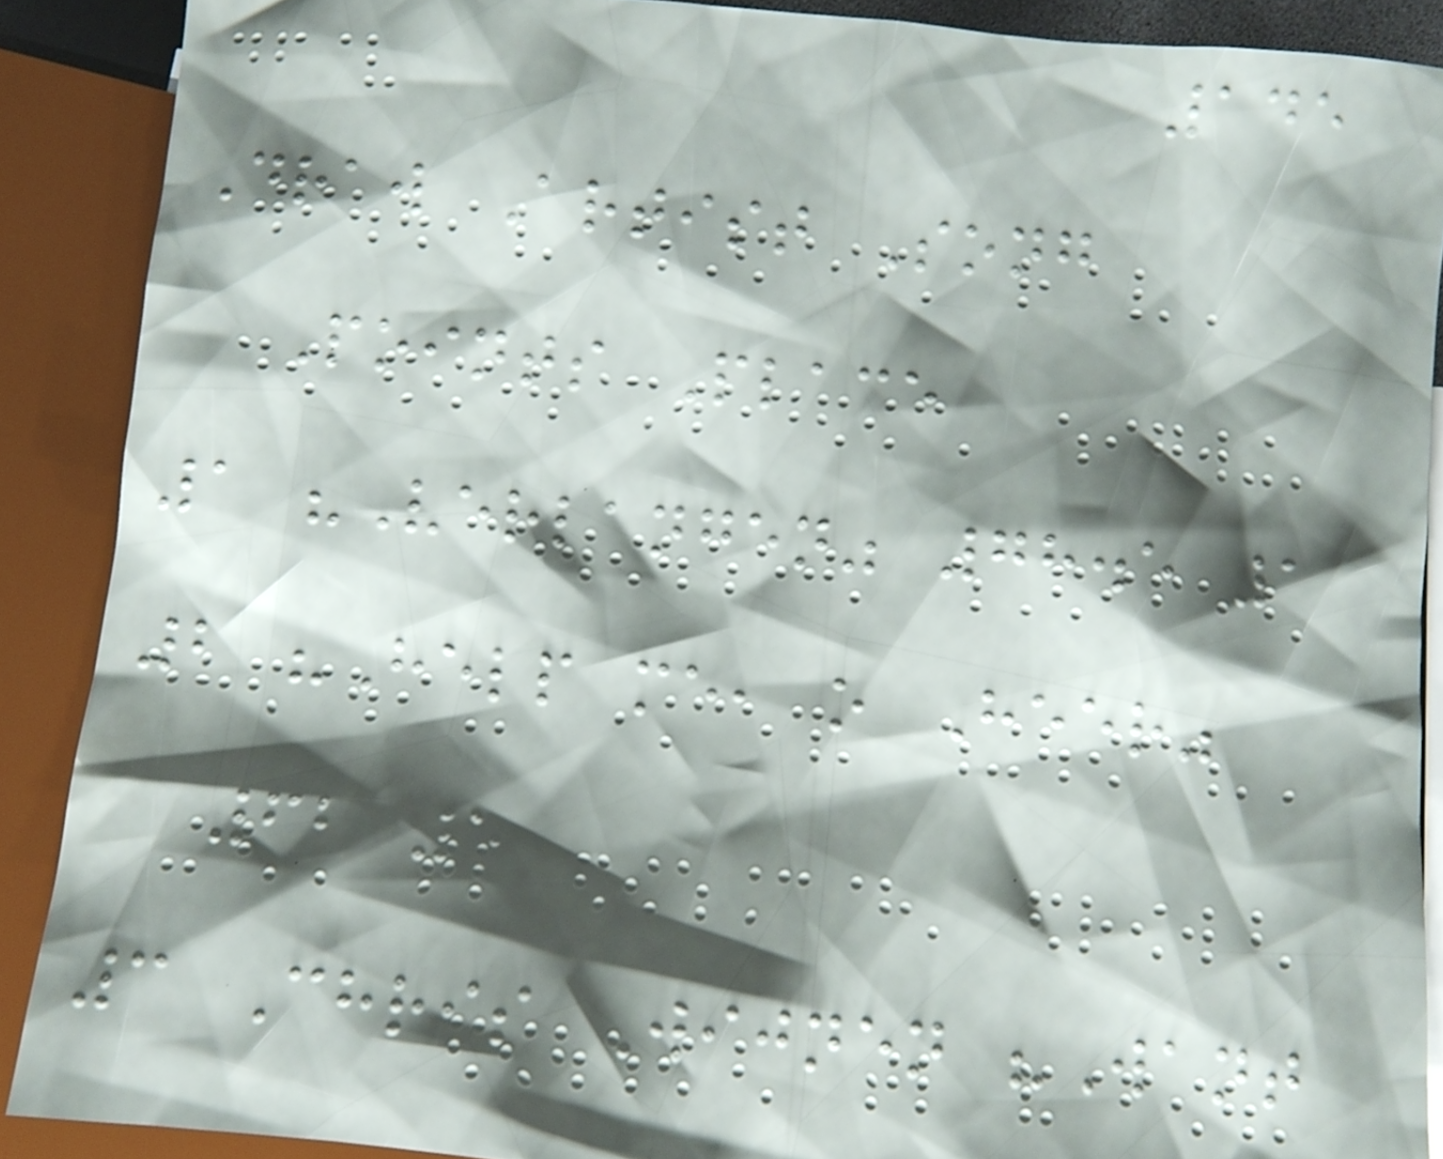145
Draw Artist Song
Points Place
1 "Verlangen" 78.5 1
2 "Help me, o Heer"
62 5
3 Chris Wijnen "Want
